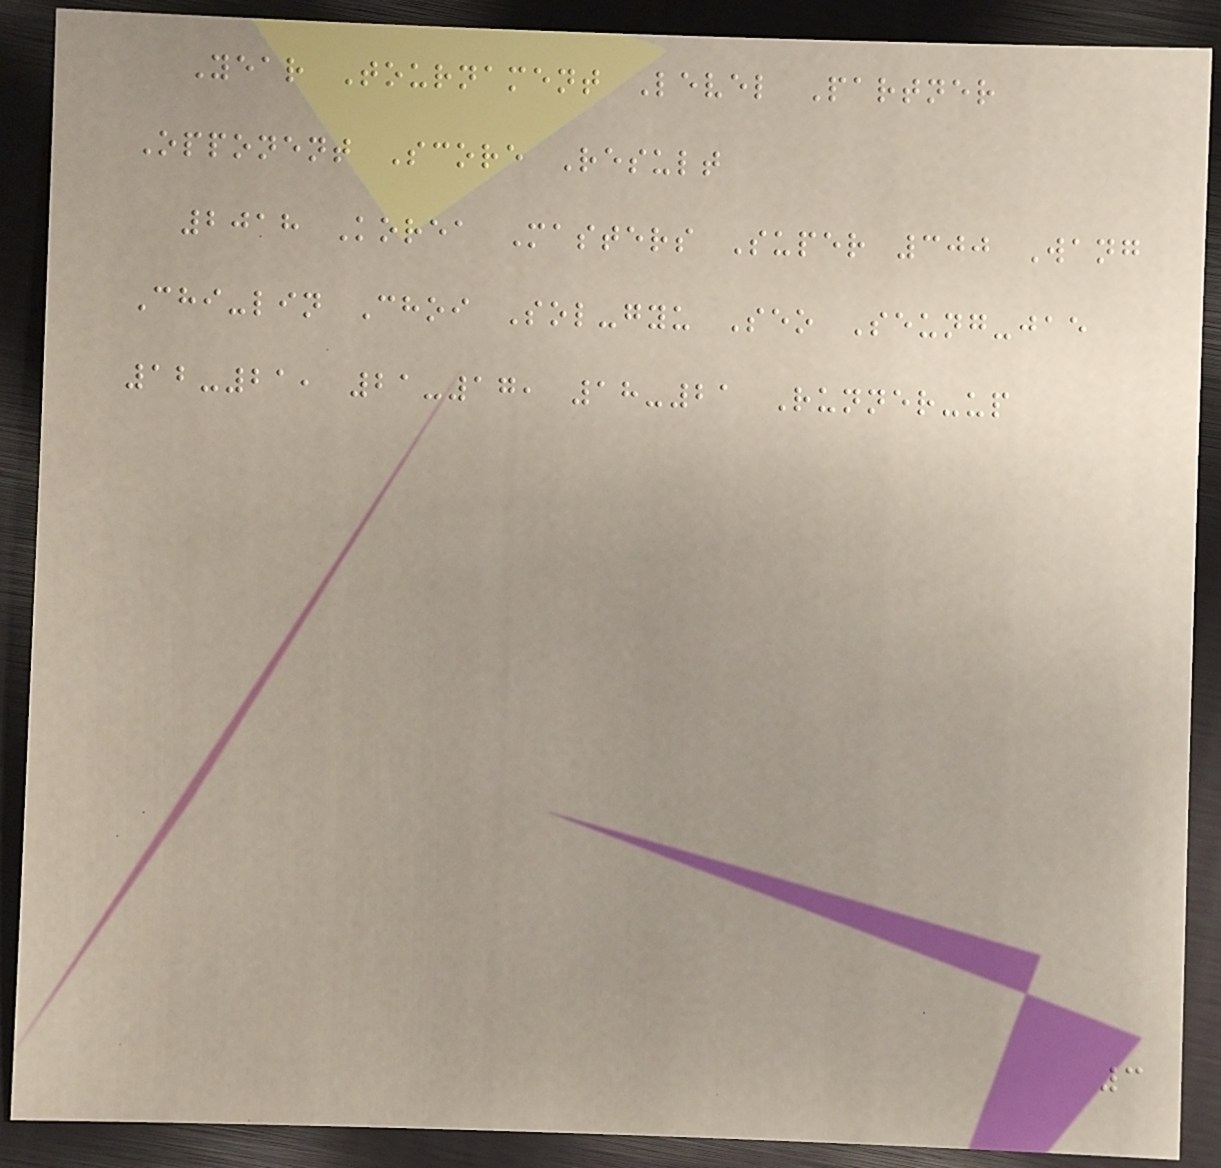Year Tournament Level Partner
Opponent Score Result
2018 Korea Masters Super 300 Wang
Chi-lin Choi Sol-gyu Seo Seung-jae
12-21, 21-17, 18-21 Runner-up
3
